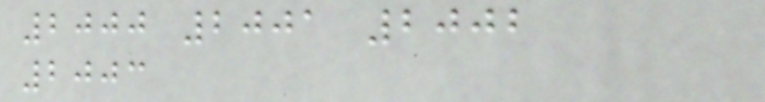2000 2001 2002
2003
